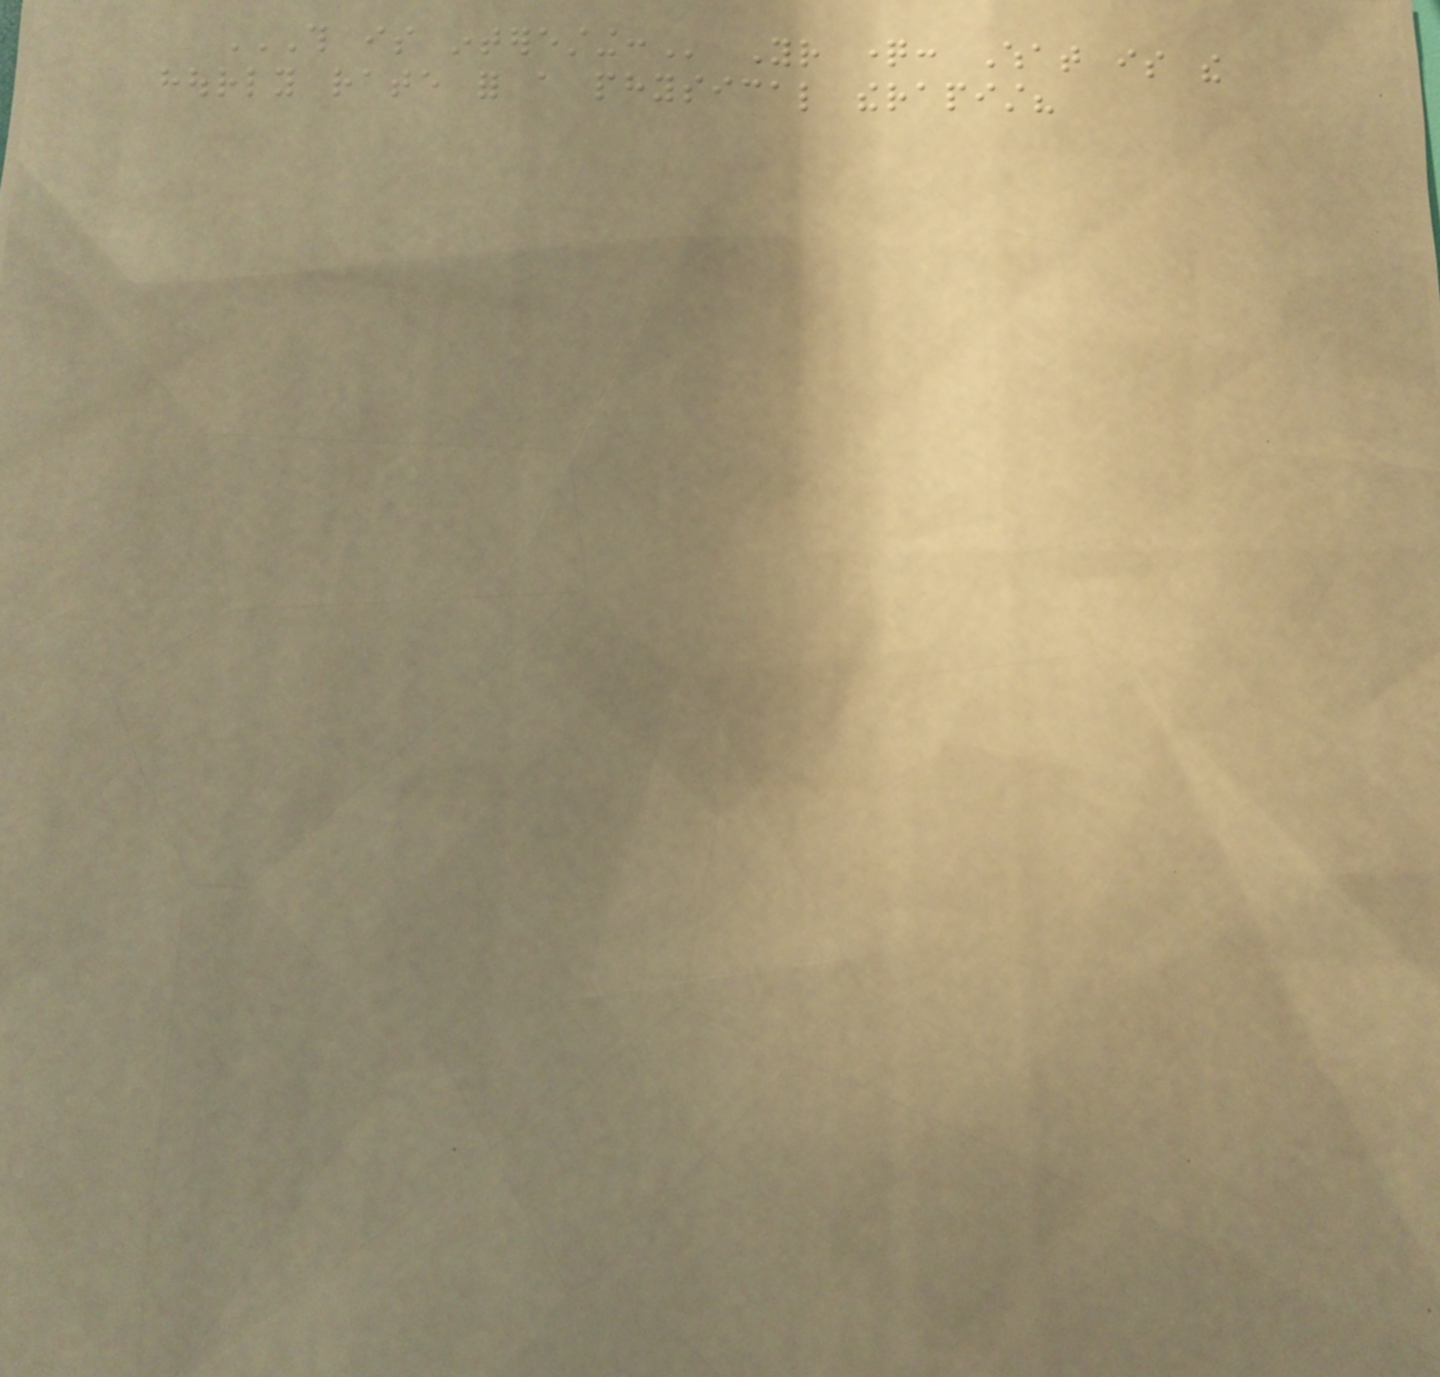THIS IS INTERESTING: Your question: What is the
hourly rate for a physical therapist?
